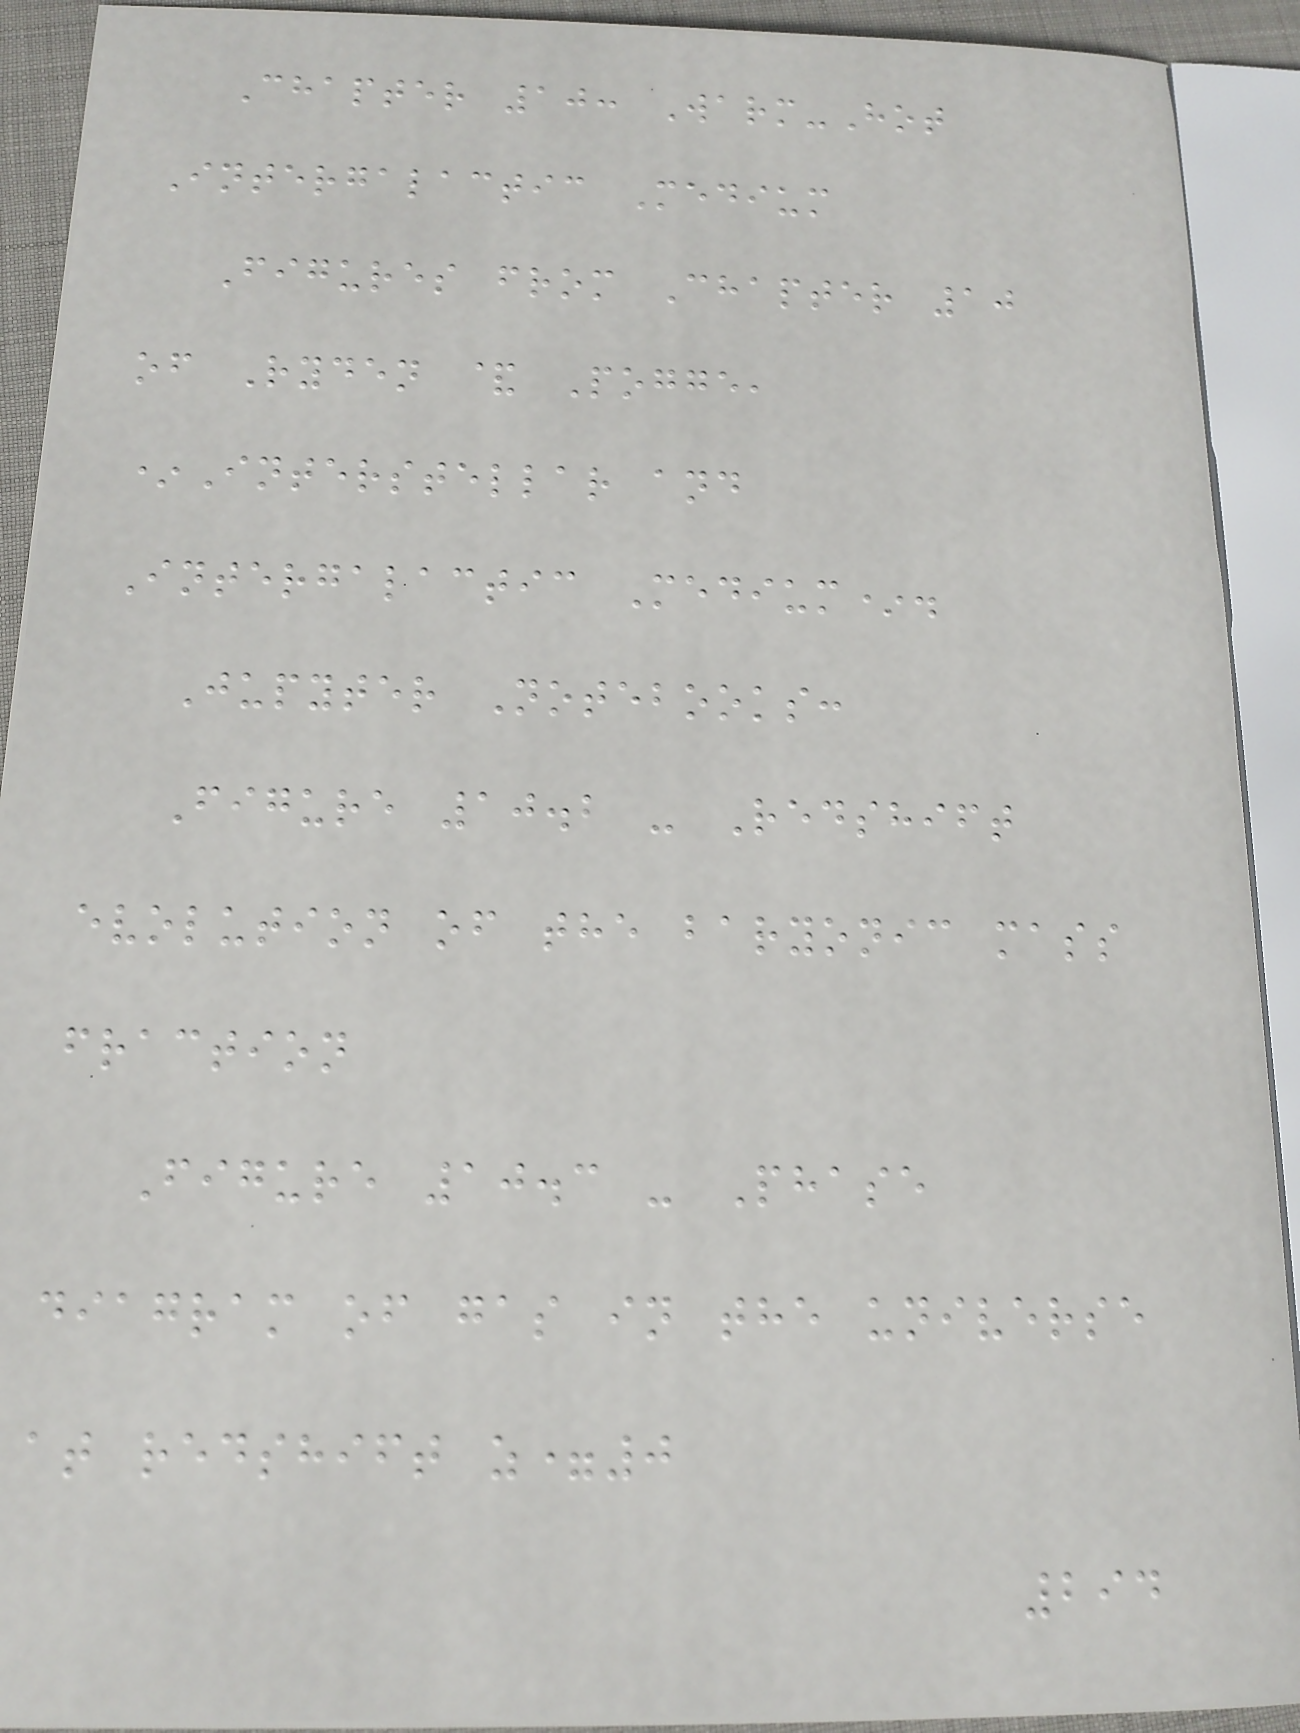Chapter 10: Warm-Hot
Intergalactic Medium
Figures from Chapter 10
of Ryden & Pogge,
*Interstellar and
Intergalactic Medium*.
Jupyter Notebooks:
Figure 10.2 - Redshift
evolution of the baryonic mass
fraction
Figure 10.3 - Phase
diagram of gas in the universe
at redshift z=0
294
